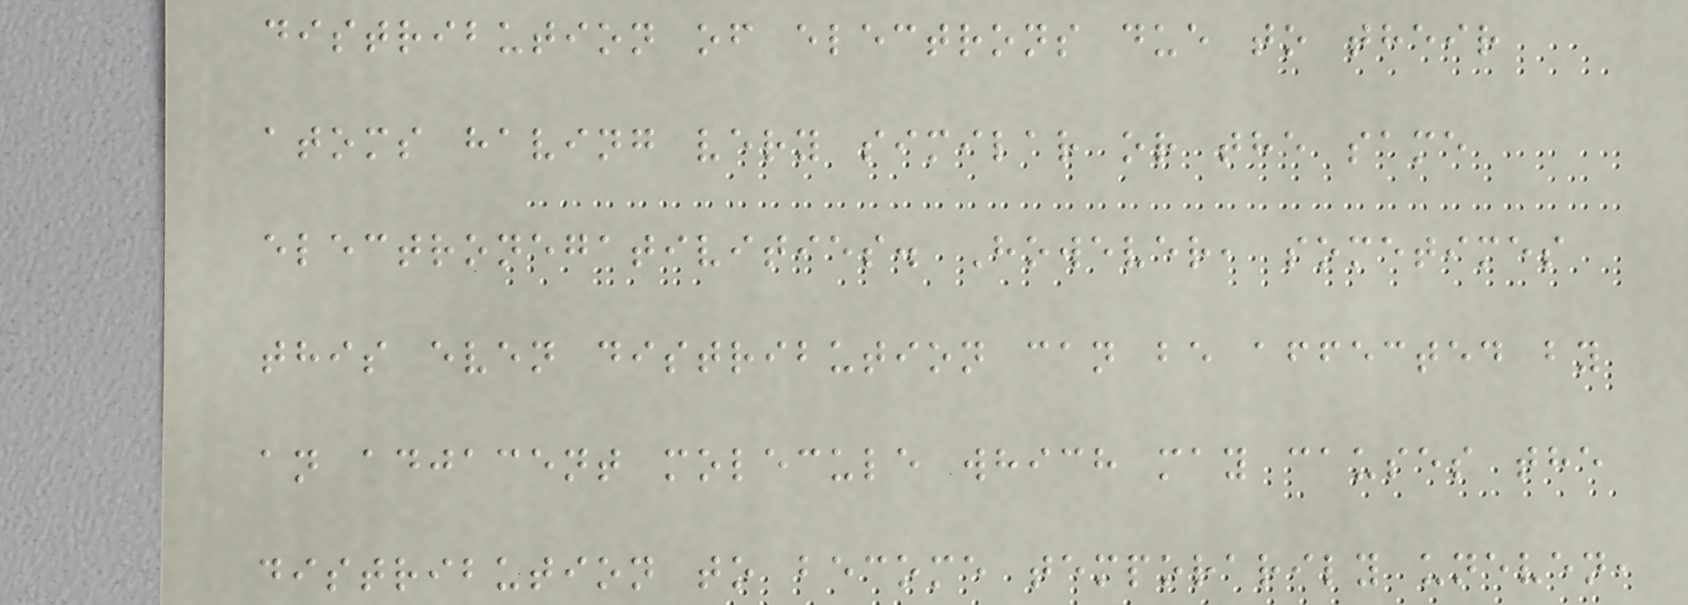distribution of electrons due to their
atoms having very similar or the same
electronegativities. However, sometimes
this even distribution can be affected by
an adjacent molecule which may causes the
distribution to become temporarily uneven,
